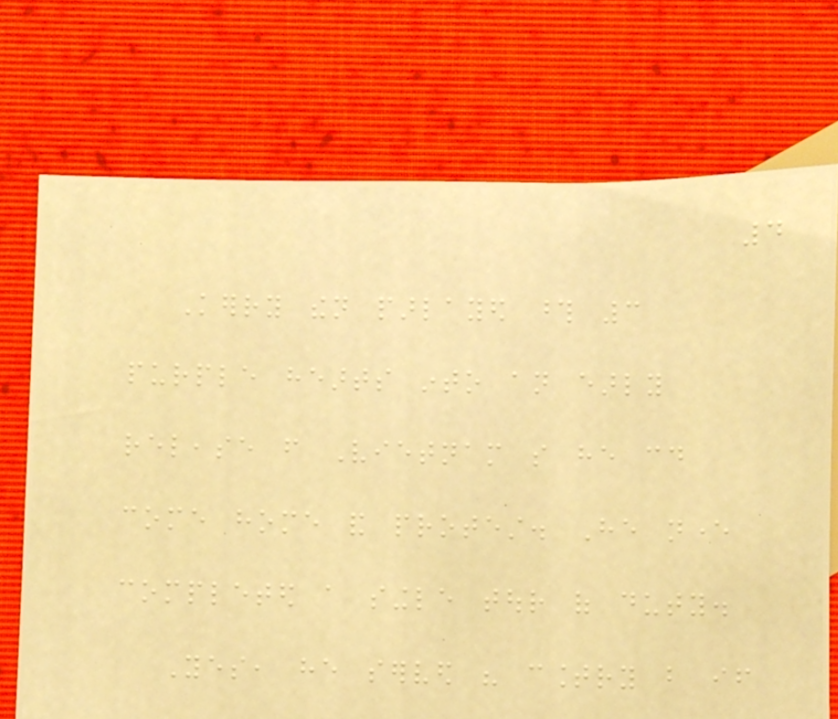4
Kerry then parlayed those 3
purple hearts into an early
release from Vietnam so he could
come home and protest. He never
completed a single tour of duty.
Yes, he served his country but if
